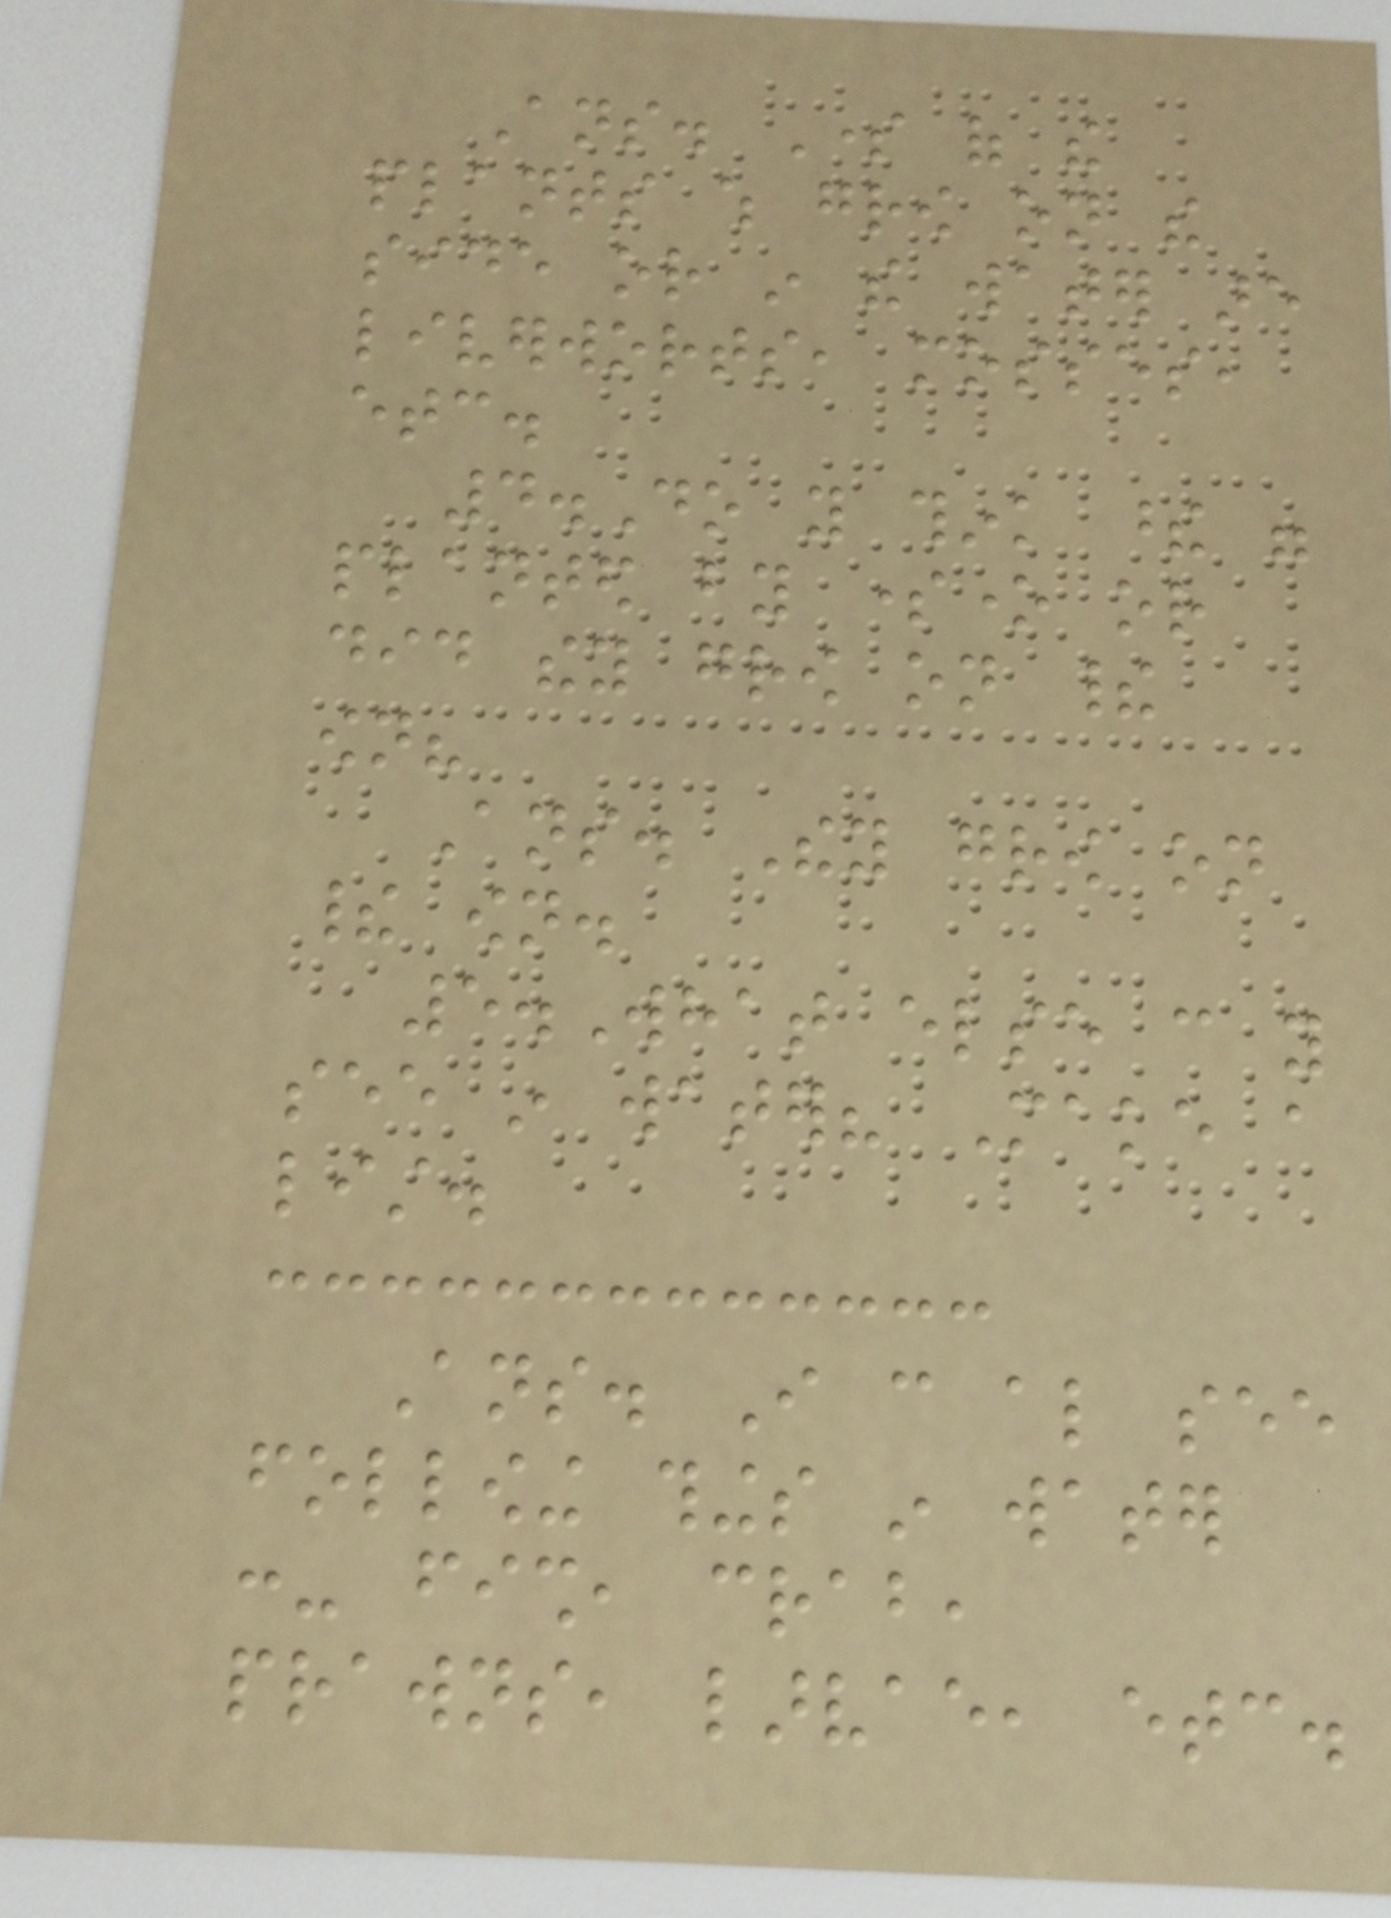Ans. Some of the
plants which grow on the
side or in the water are
liverworts, mosses,
etc.
4.Do you think these were
planted by someone or
did they grow on their
own?
Ans. They grow on
their own.
5.What else can you
see in water? Make a
list.
Ans. I can also see
following things in water
:- fish, crab,
prawns, larvae, etc.
